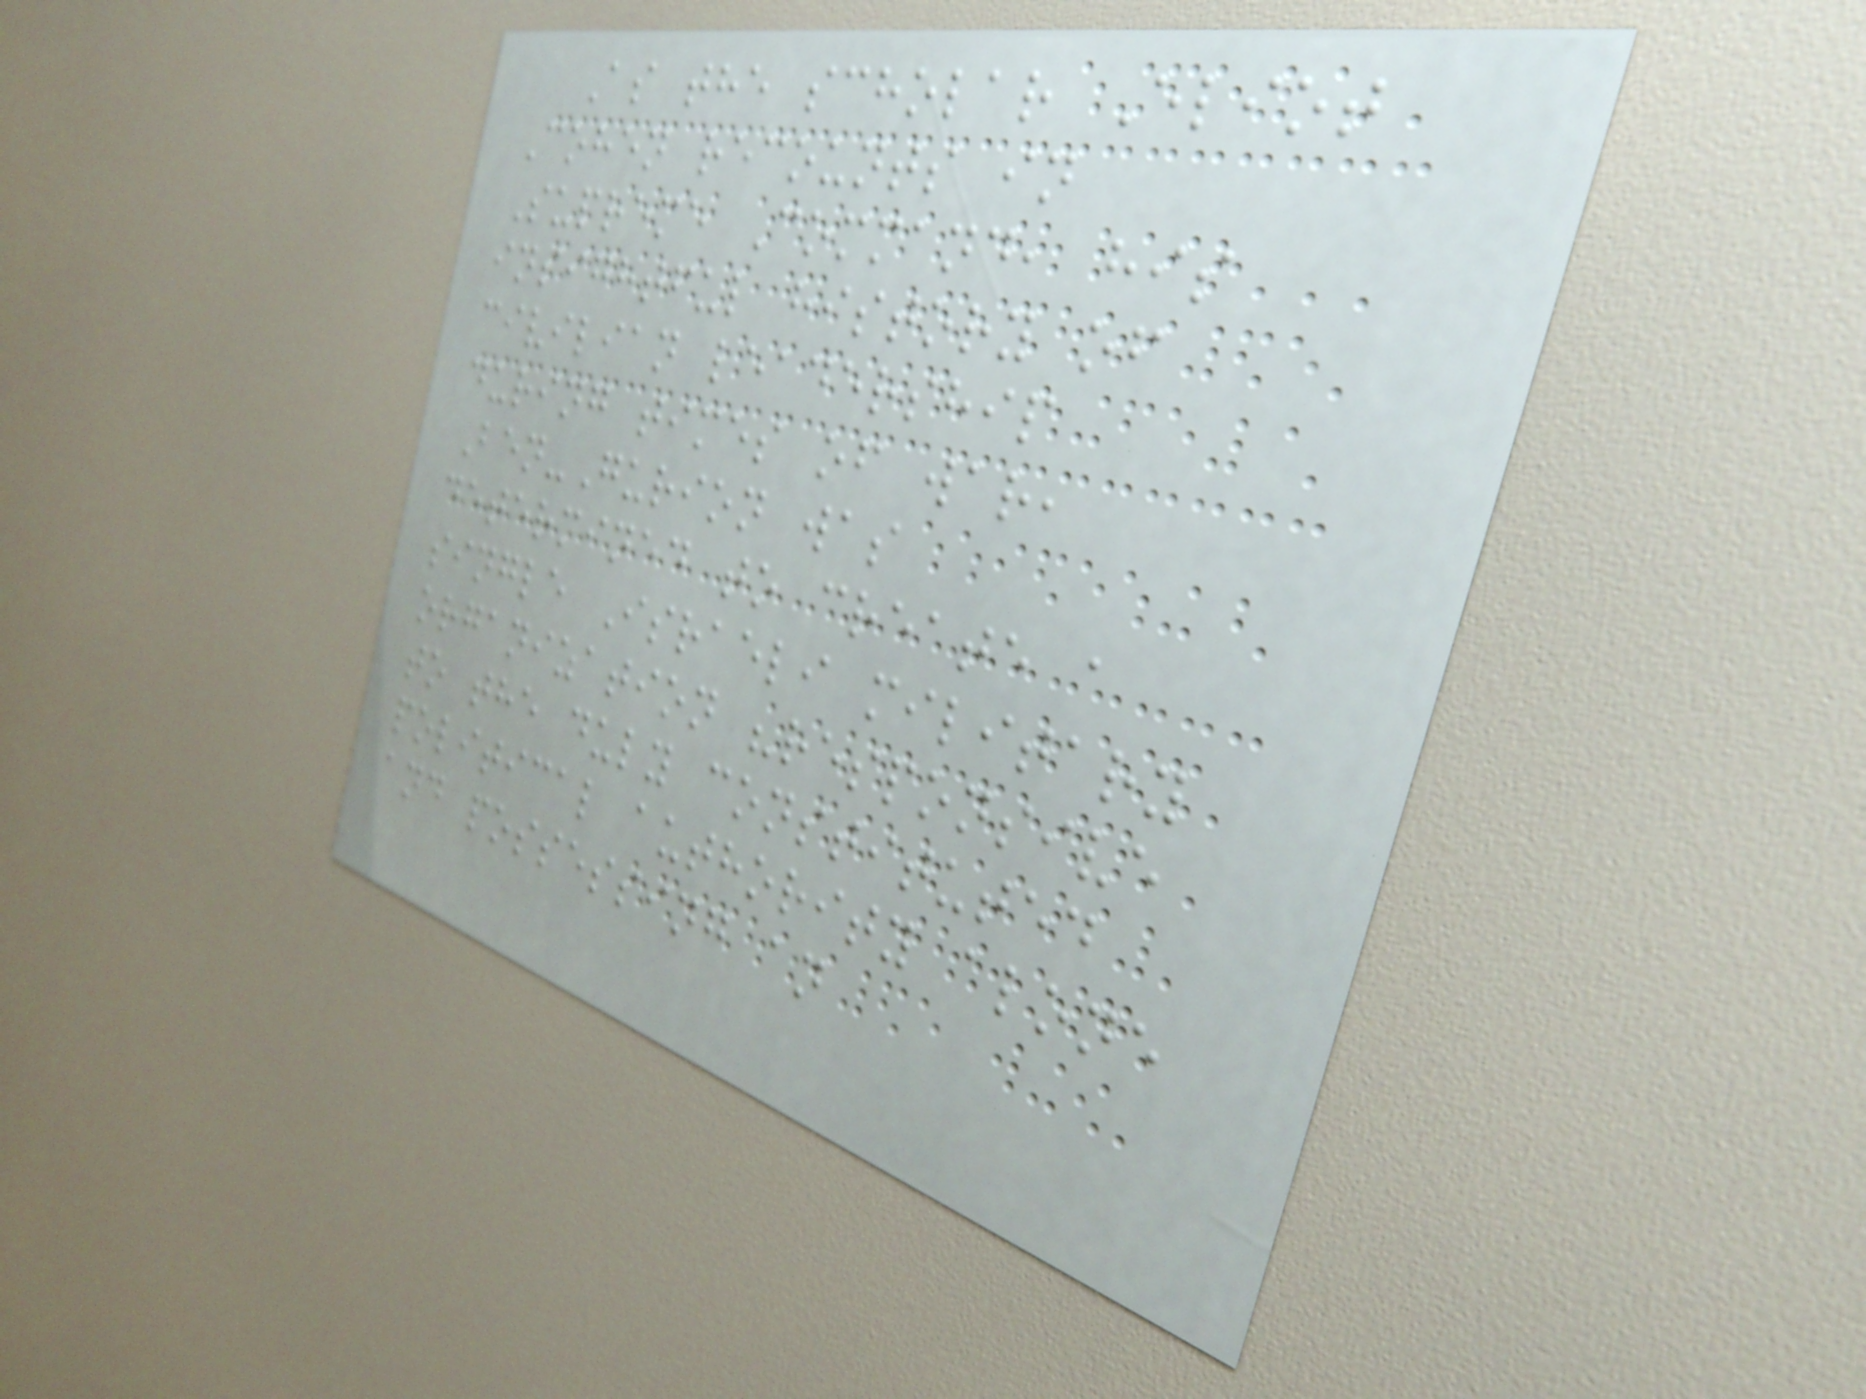As the scholar Eliot
Cohen recounts in
Supreme Command, his
insightful history of
civilian leadership
during times of war,
Ben-Gurion was
determined to create a
single Israeli military
organization "responsive
to the duly constituted
political authority alone
and possessing an
